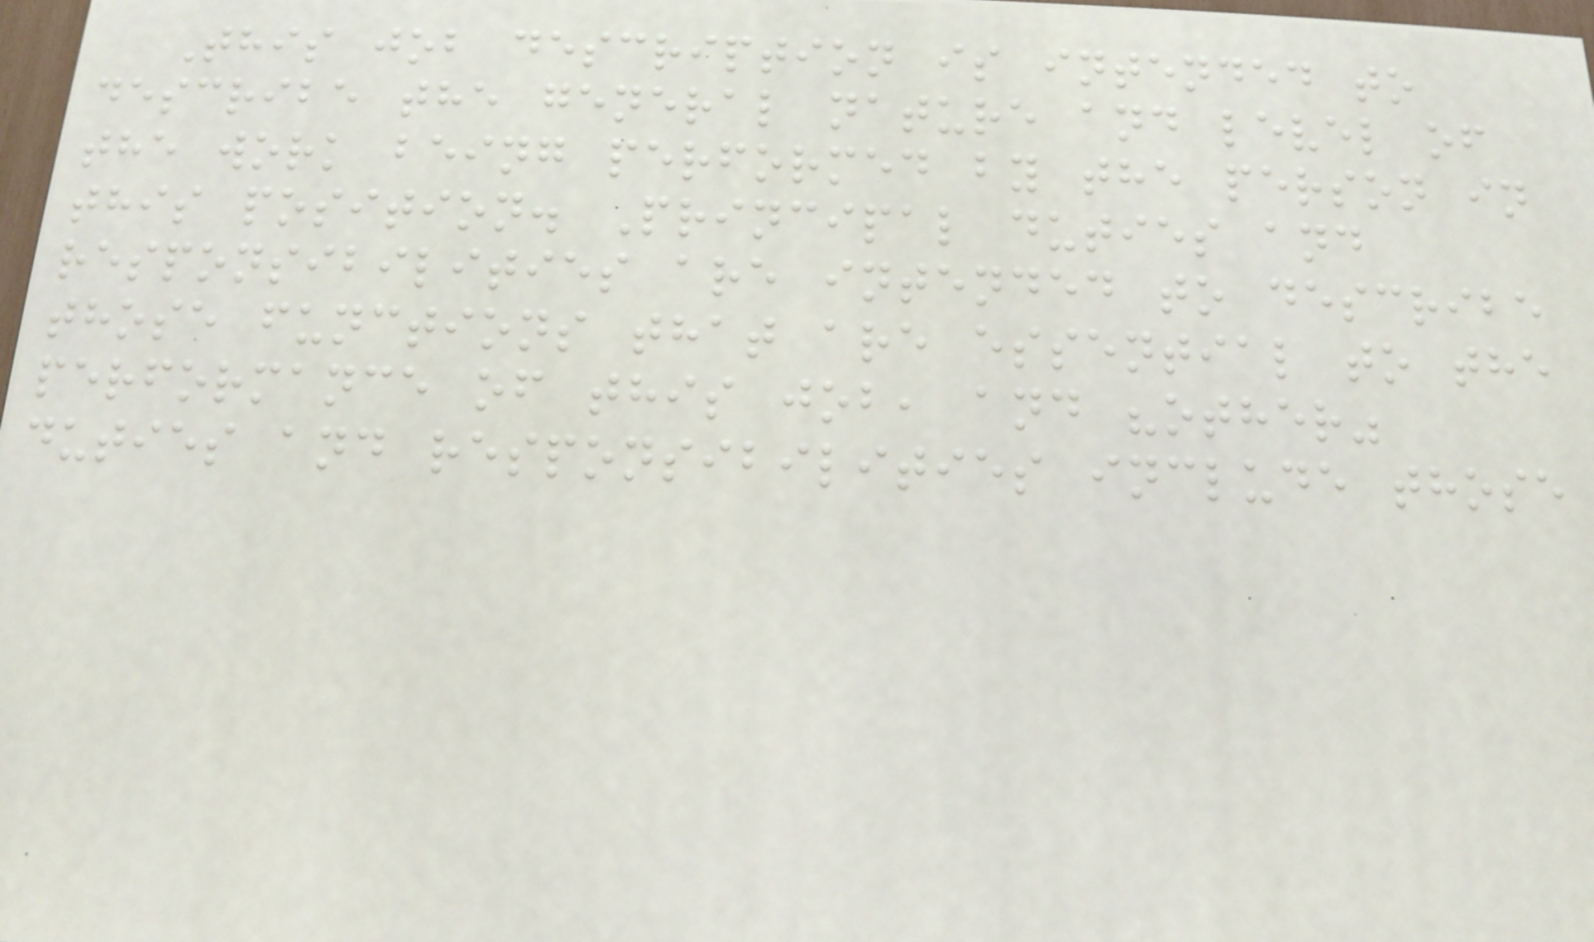This job description is intended to
describe the general nature and level of
the work being performed by the person in
this position. Principal duties and
responsibilities are intended to describe
those functions that are essential to the
performance of this job, and "other"
duties and responsibilities include those
